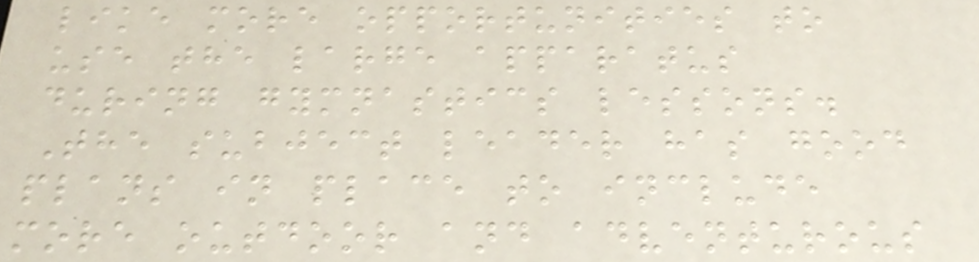like more opportunities to
use the large apparatus
during gymnastics lessons.
The subject leader has good
plans in place to include
more outdoor and adventurous
